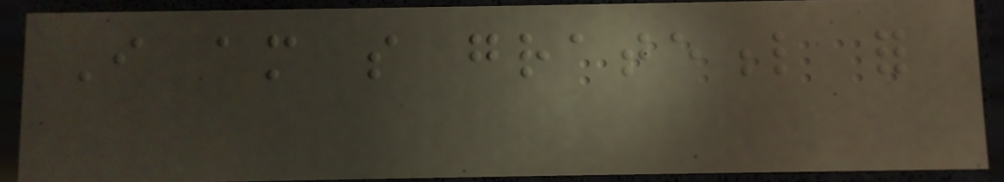I am so grateful for
